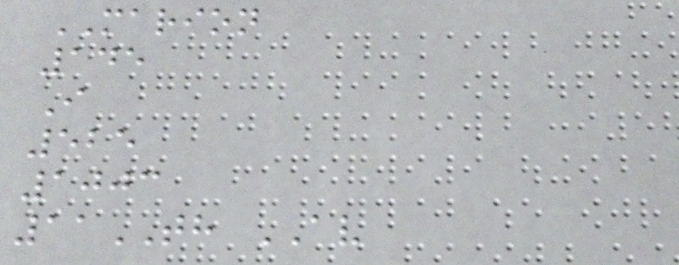MARION
145
I
525
1003
11TH AV
